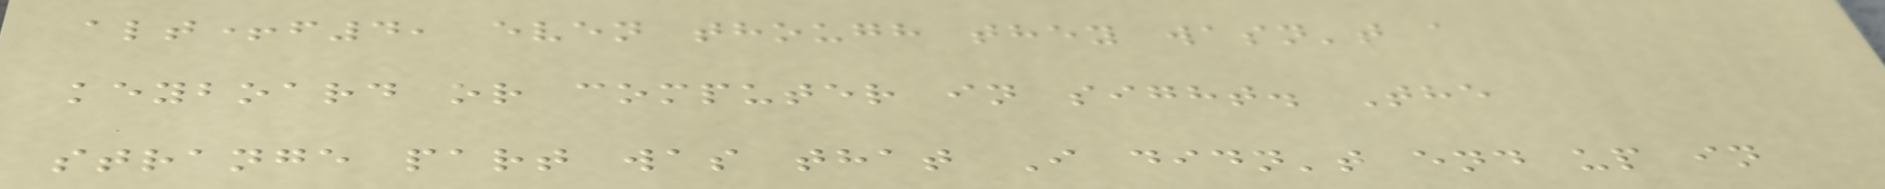alt+f4, even though they wasn't a
keyboard or computer in sight. The
strange part was that I didn't end up in
